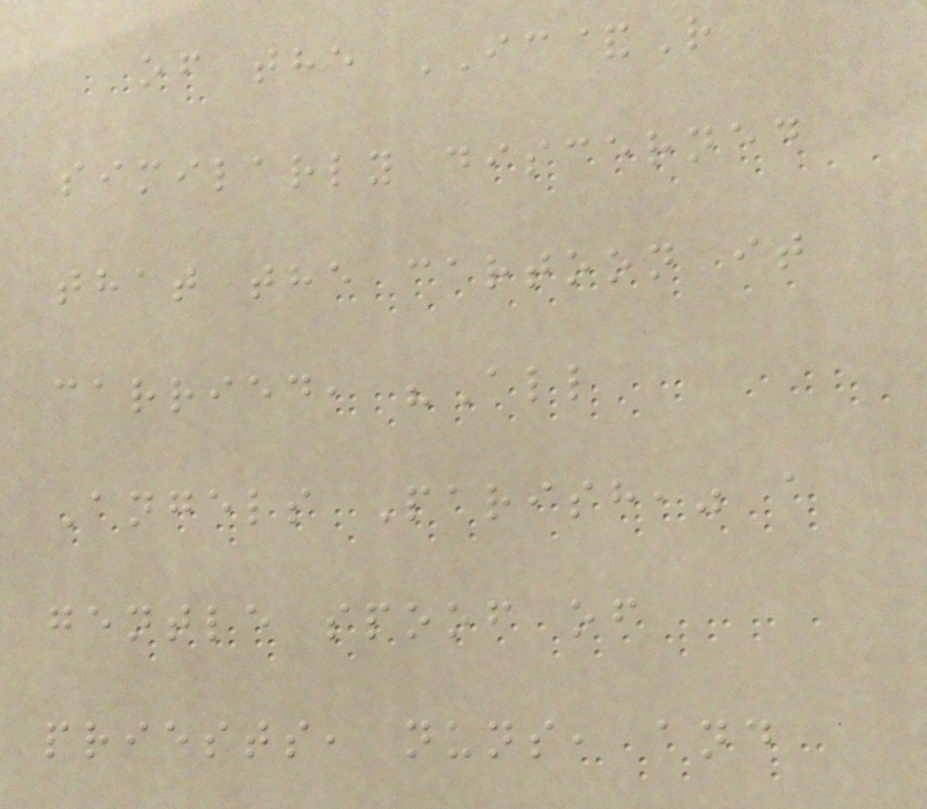of the IC&R
similarly discerned
that the cartoon it
carried, "All
Angels Parish," a
gentle spoof of
priests, nuns, and
